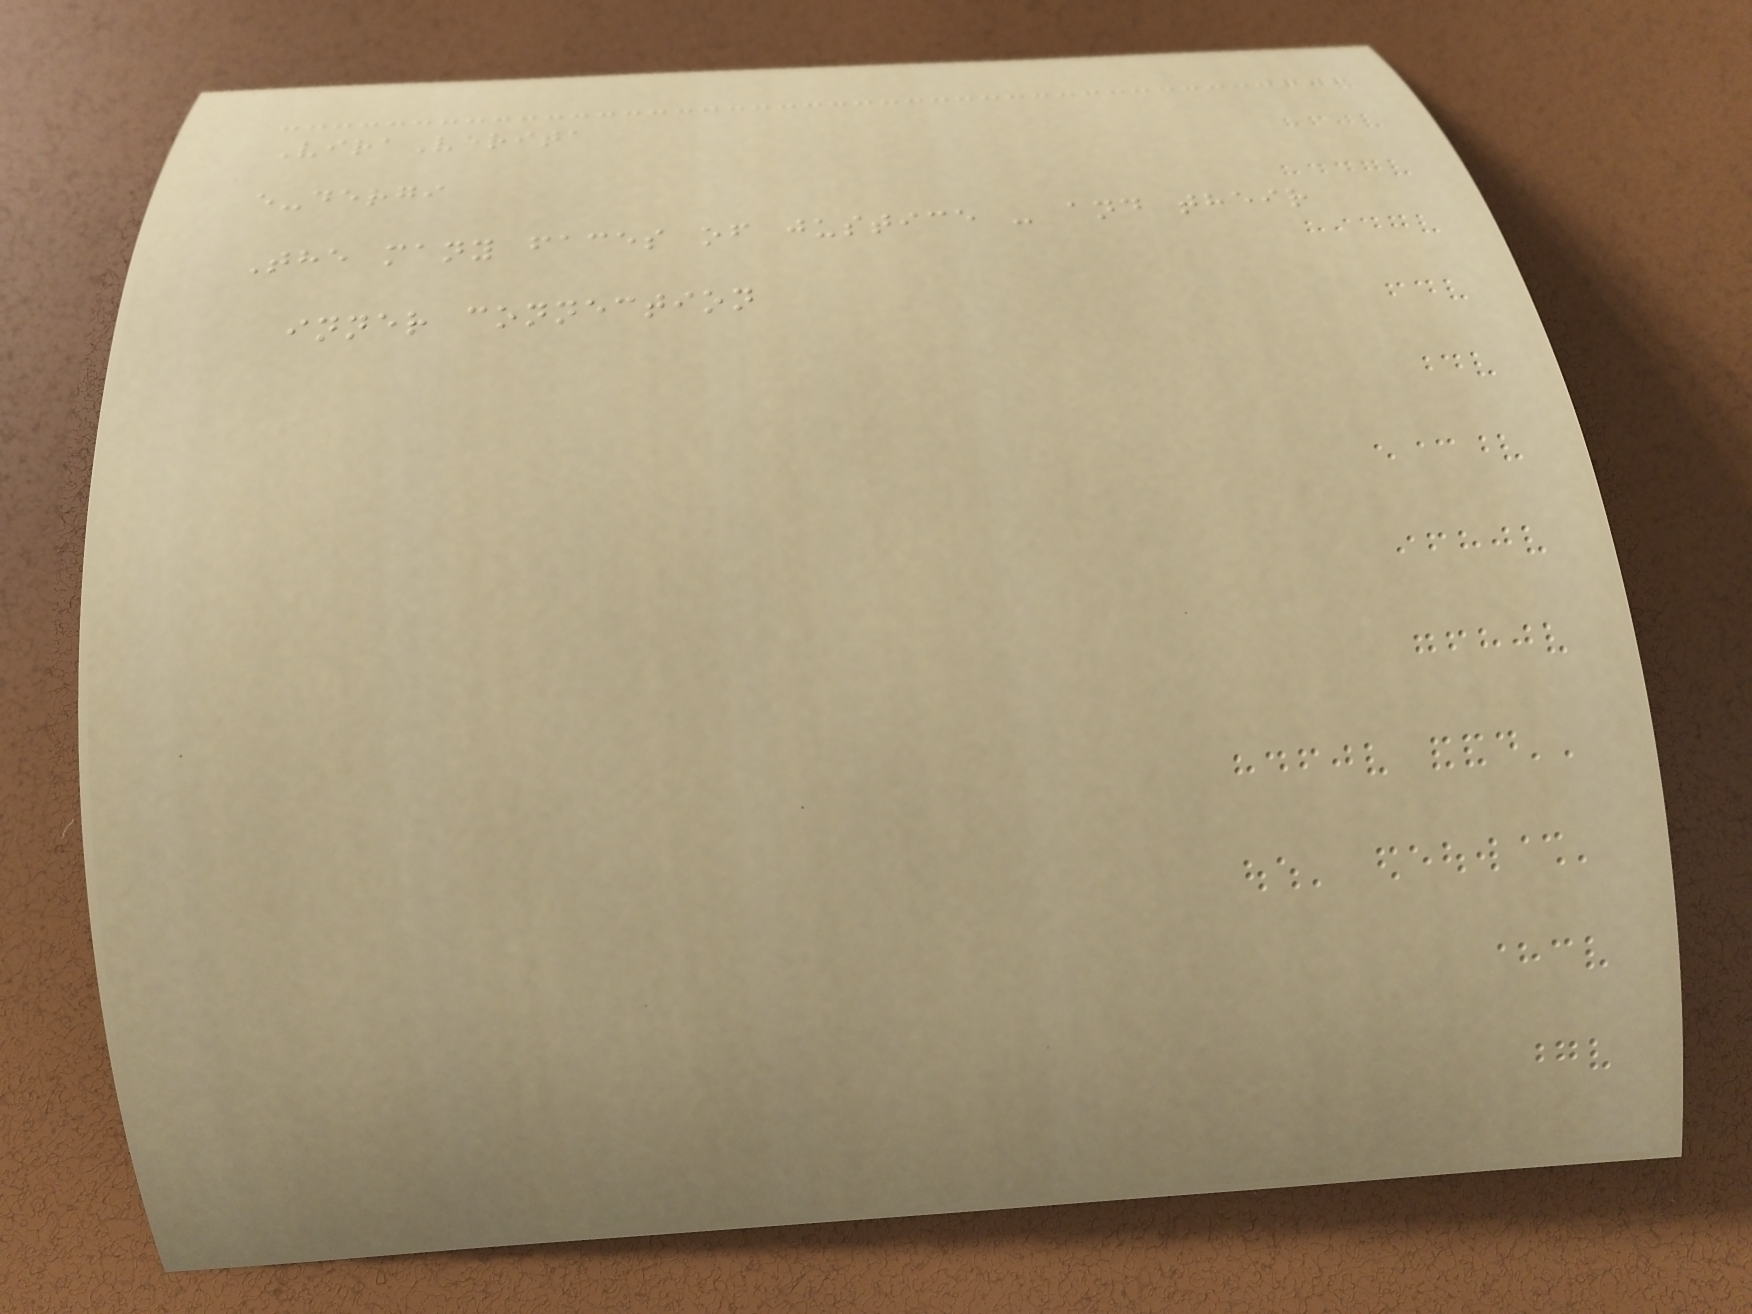ViraVerita
e-dergi
The many faces of justice - and their
inner connection
